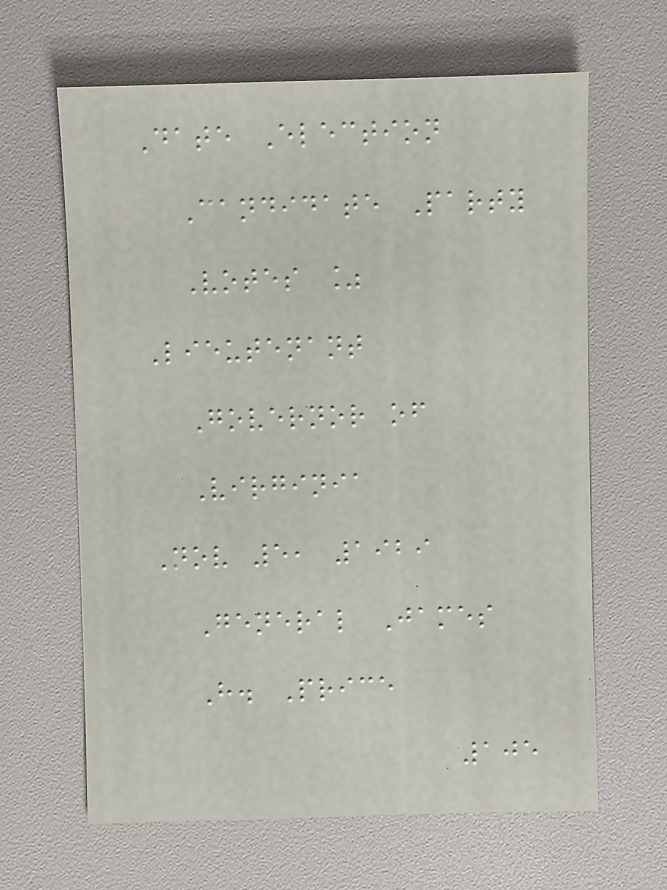Date Election
Candidate Party
Votes %
Lieutenant
Governor of
Virginia
Nov 5, 1929
General James
H. Price
105
